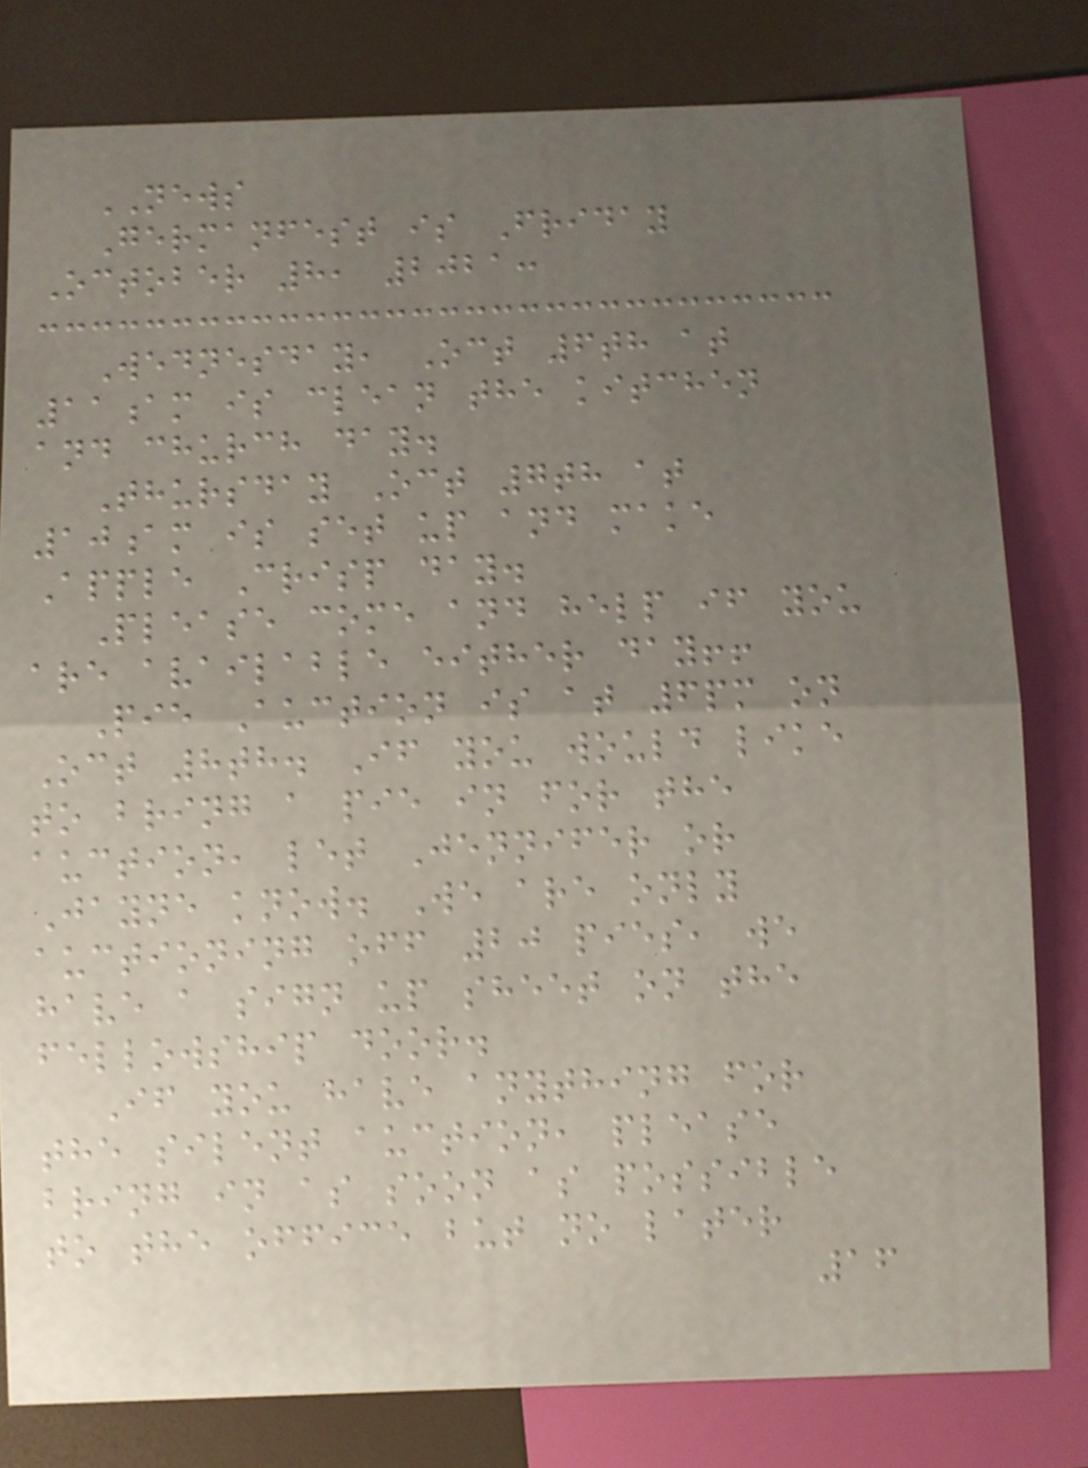NEWS
Germanfest is Friday
October 8, 2021:
Wednesday, Oct 6th at
11am is clean the kitchen
and church day.
Thursday Oct 7th at
10am is set up and make
Apple Crisp day.
Please come and help if you
are available either day!!
Pie Auction is at 6pm on
Oct 8th. If you would like
to bring a pie in for the
auction, let Jennifer or
Jayne know. We are only
auctioning off 20 pies, we
have a sign up sheet on the
fellowship door.
If you have anything for
the silent auction, please
bring in as soon as possible
to the office but no later
16
